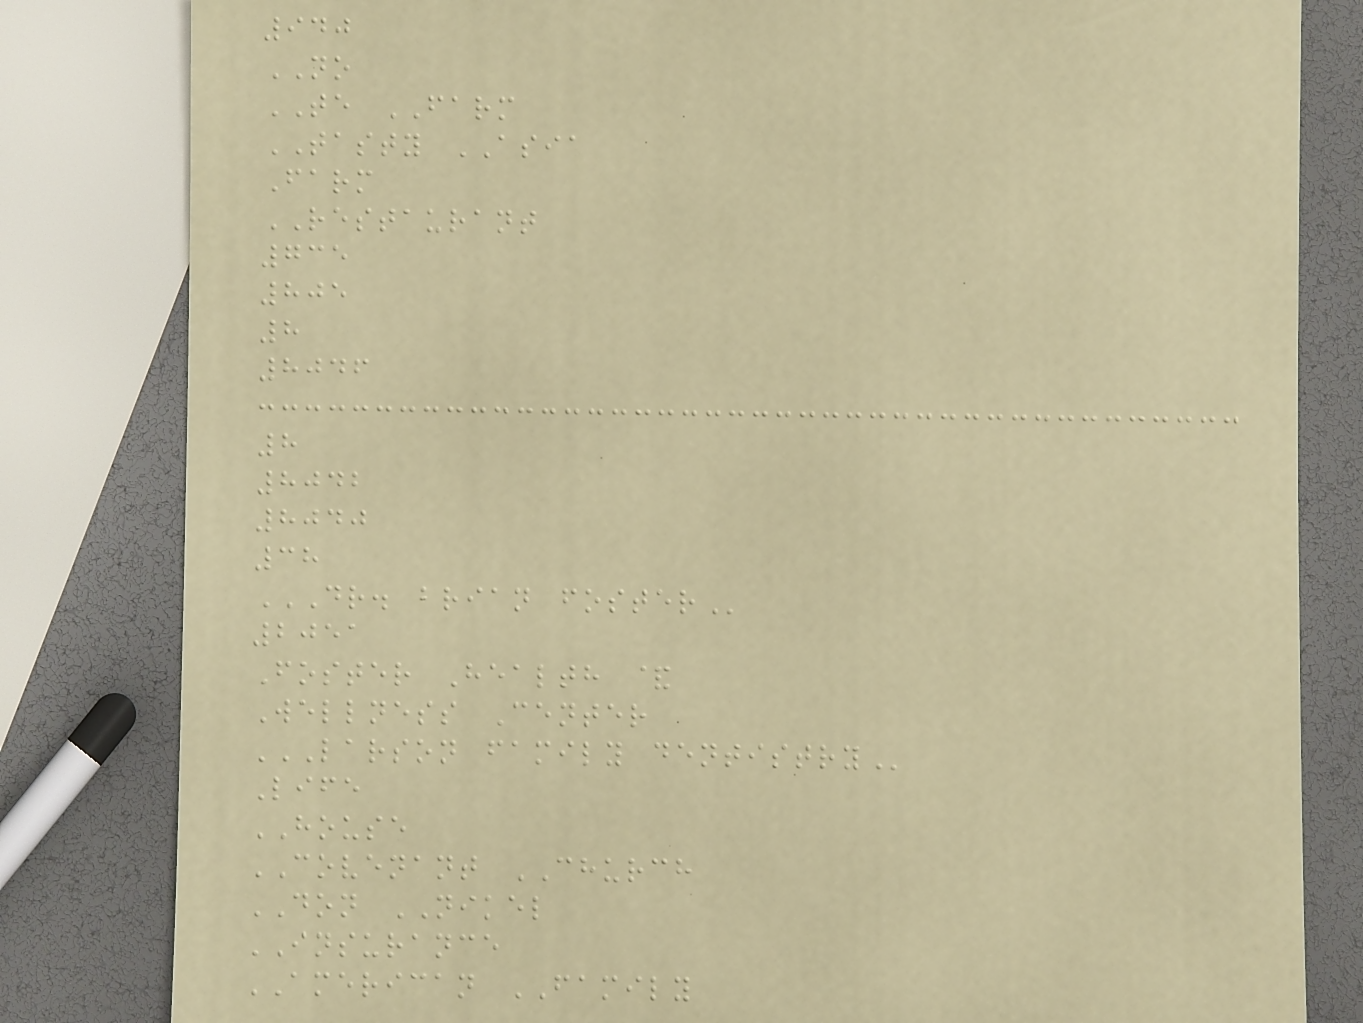940
NO
TE FARM
TASTY ASIA
Farm
RESTAURANT
735
805
8
8046
8
8042
8040
38
DR. BRIAN FOSTER
2051
Foster Health &
Wellness Center
LARSON FAMILY DENTISTRY
Life
HOUSE
COVENANT CHURCH
DON NIKEL
INSURANCE
AMERICAN FAMILY
